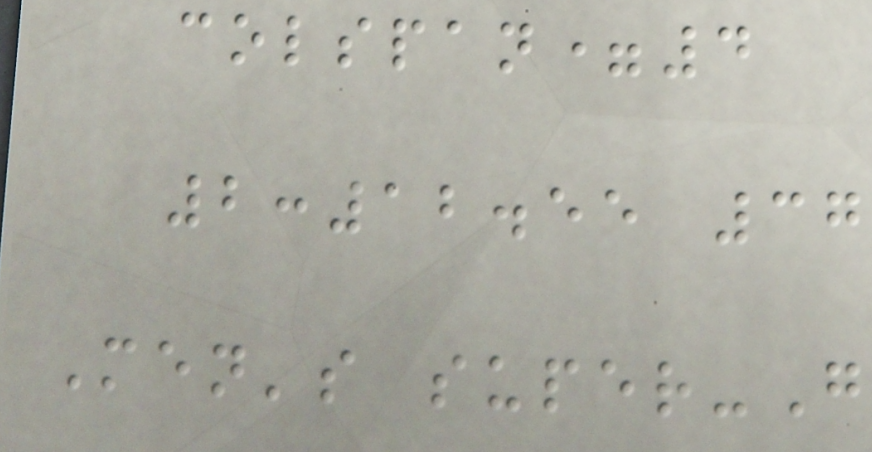colspan=4
2:12.55 37
Men's super-G
